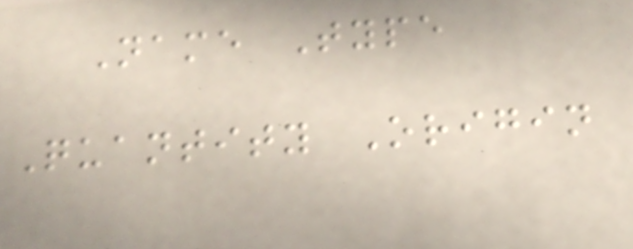Name Type
Quantity Origin
